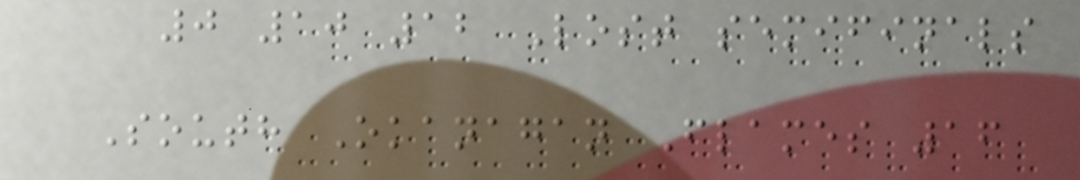0 10 12 Lost semifinals
South Okanagan Flames 16
